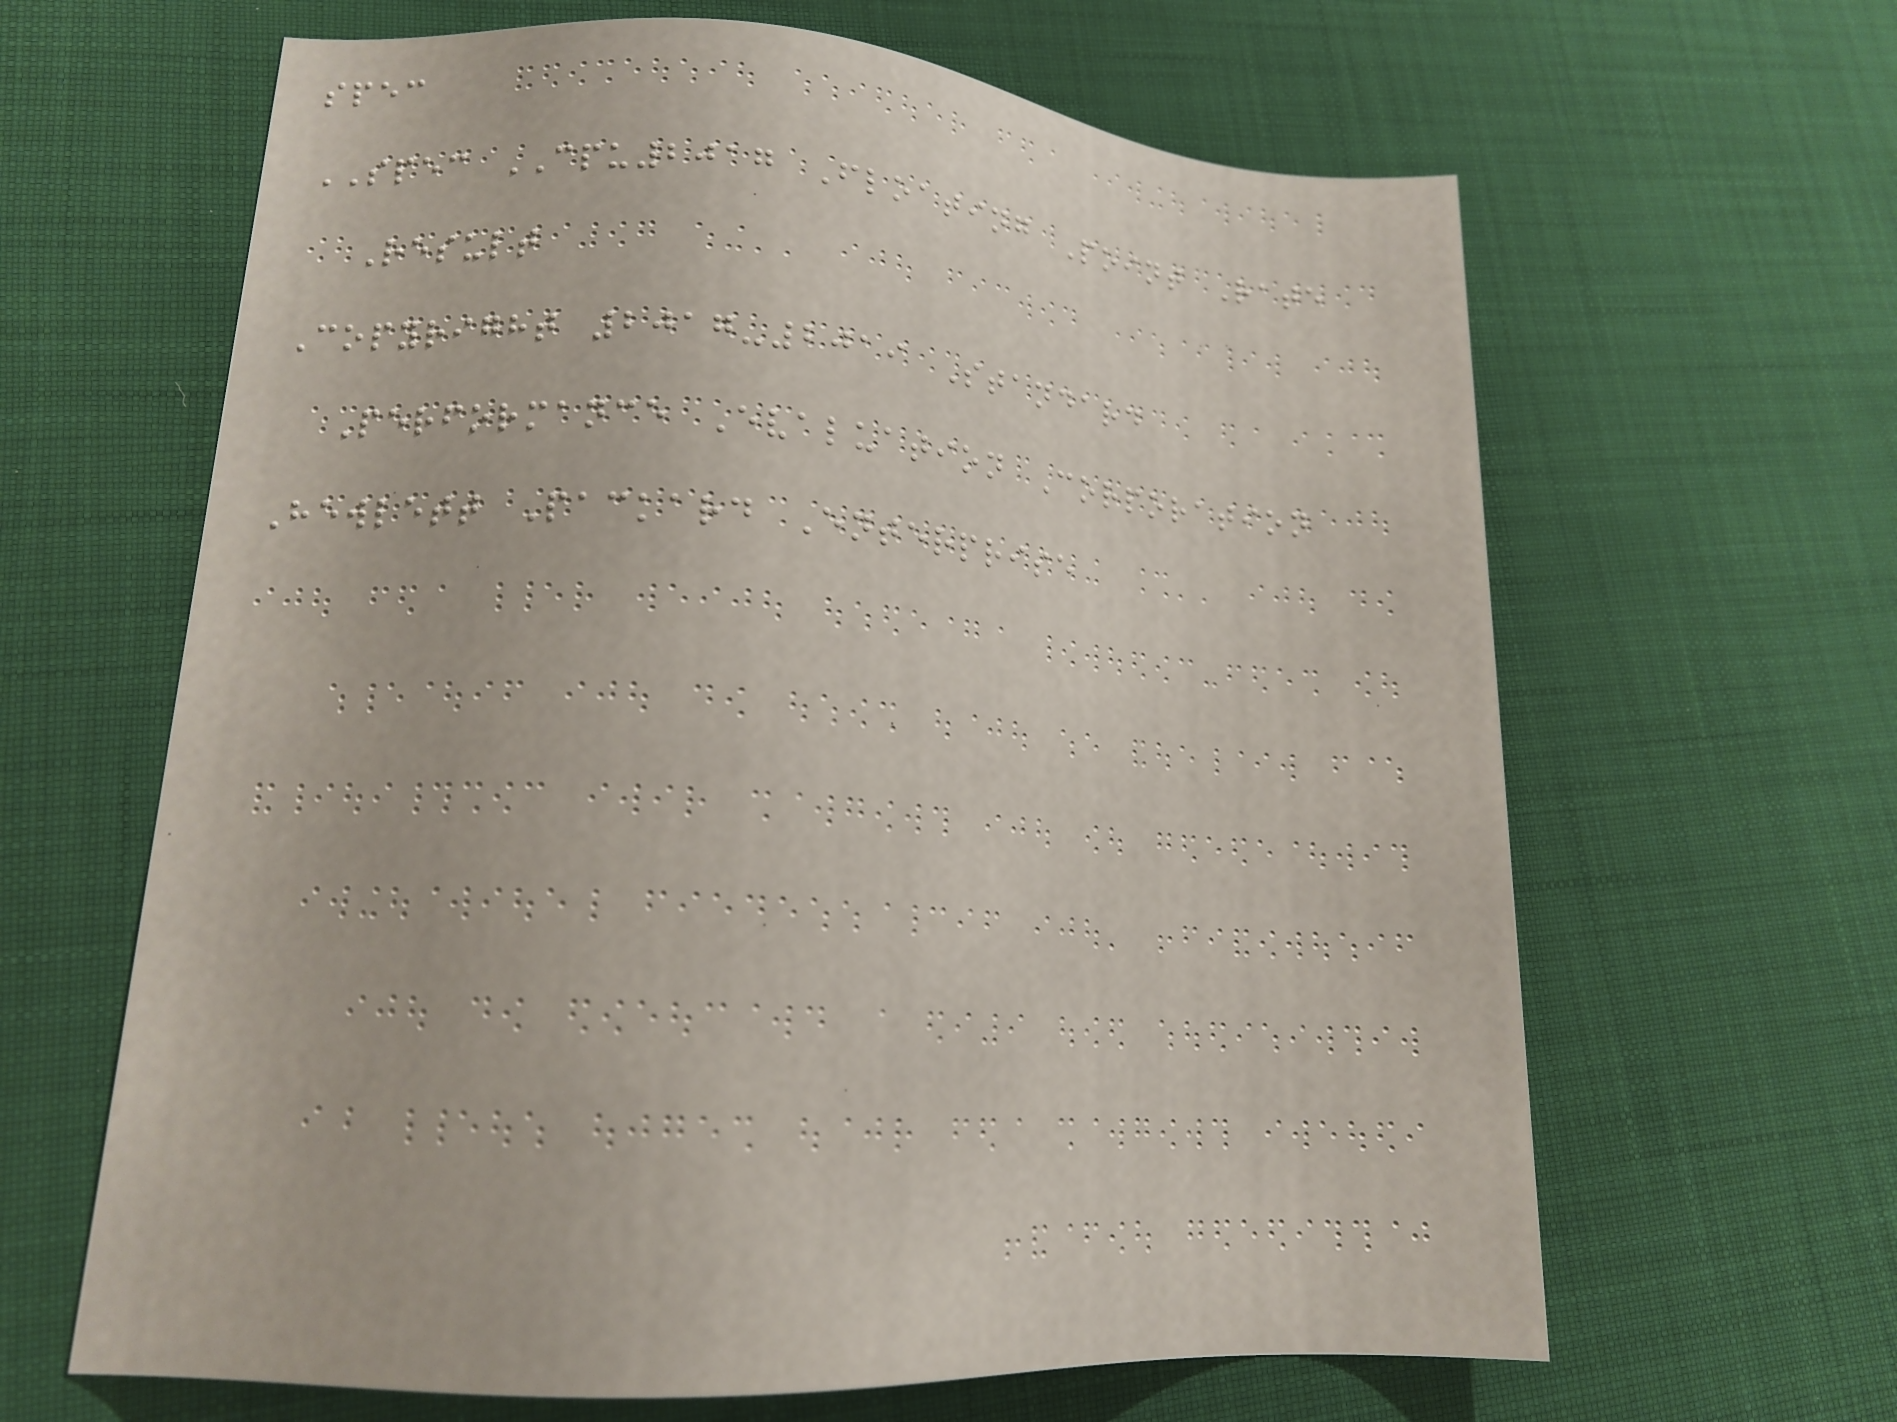spec
SPEC CPU2017 Floating Point Rate
Result
Copyright 2017-2019 Standard
Performance Evaluation Corporation
Hewlett Packard Enterprise
